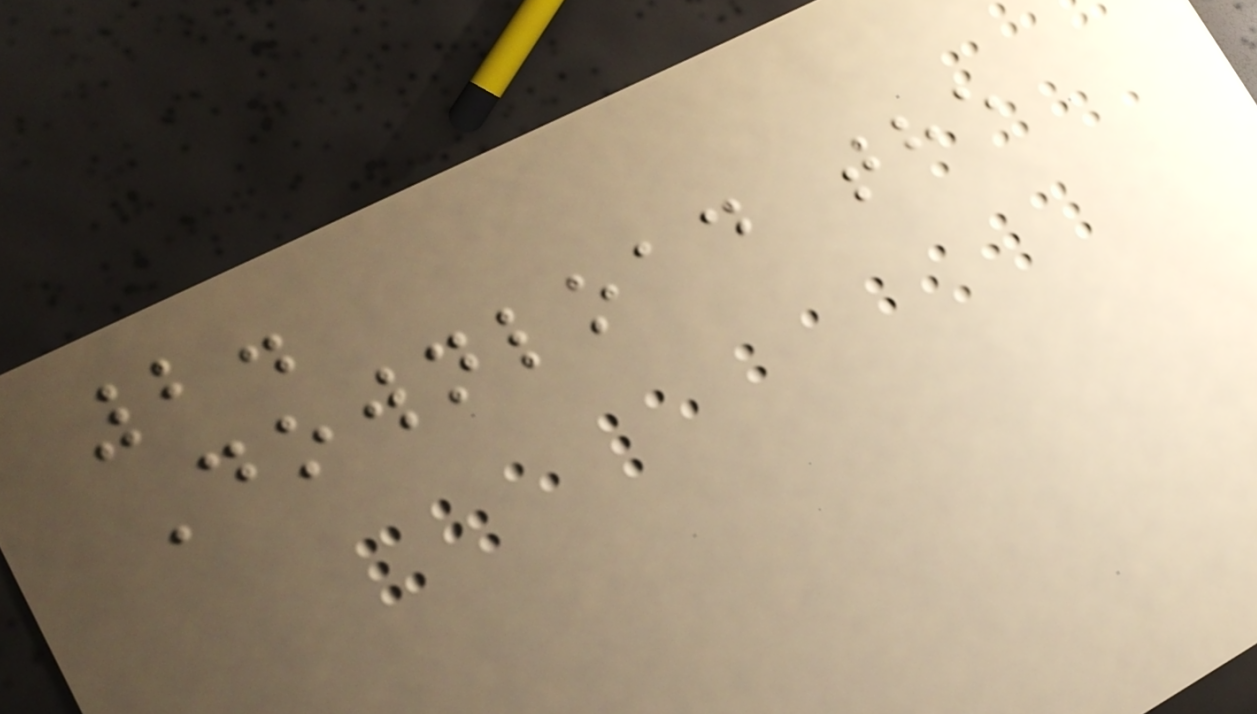2.
Download the
